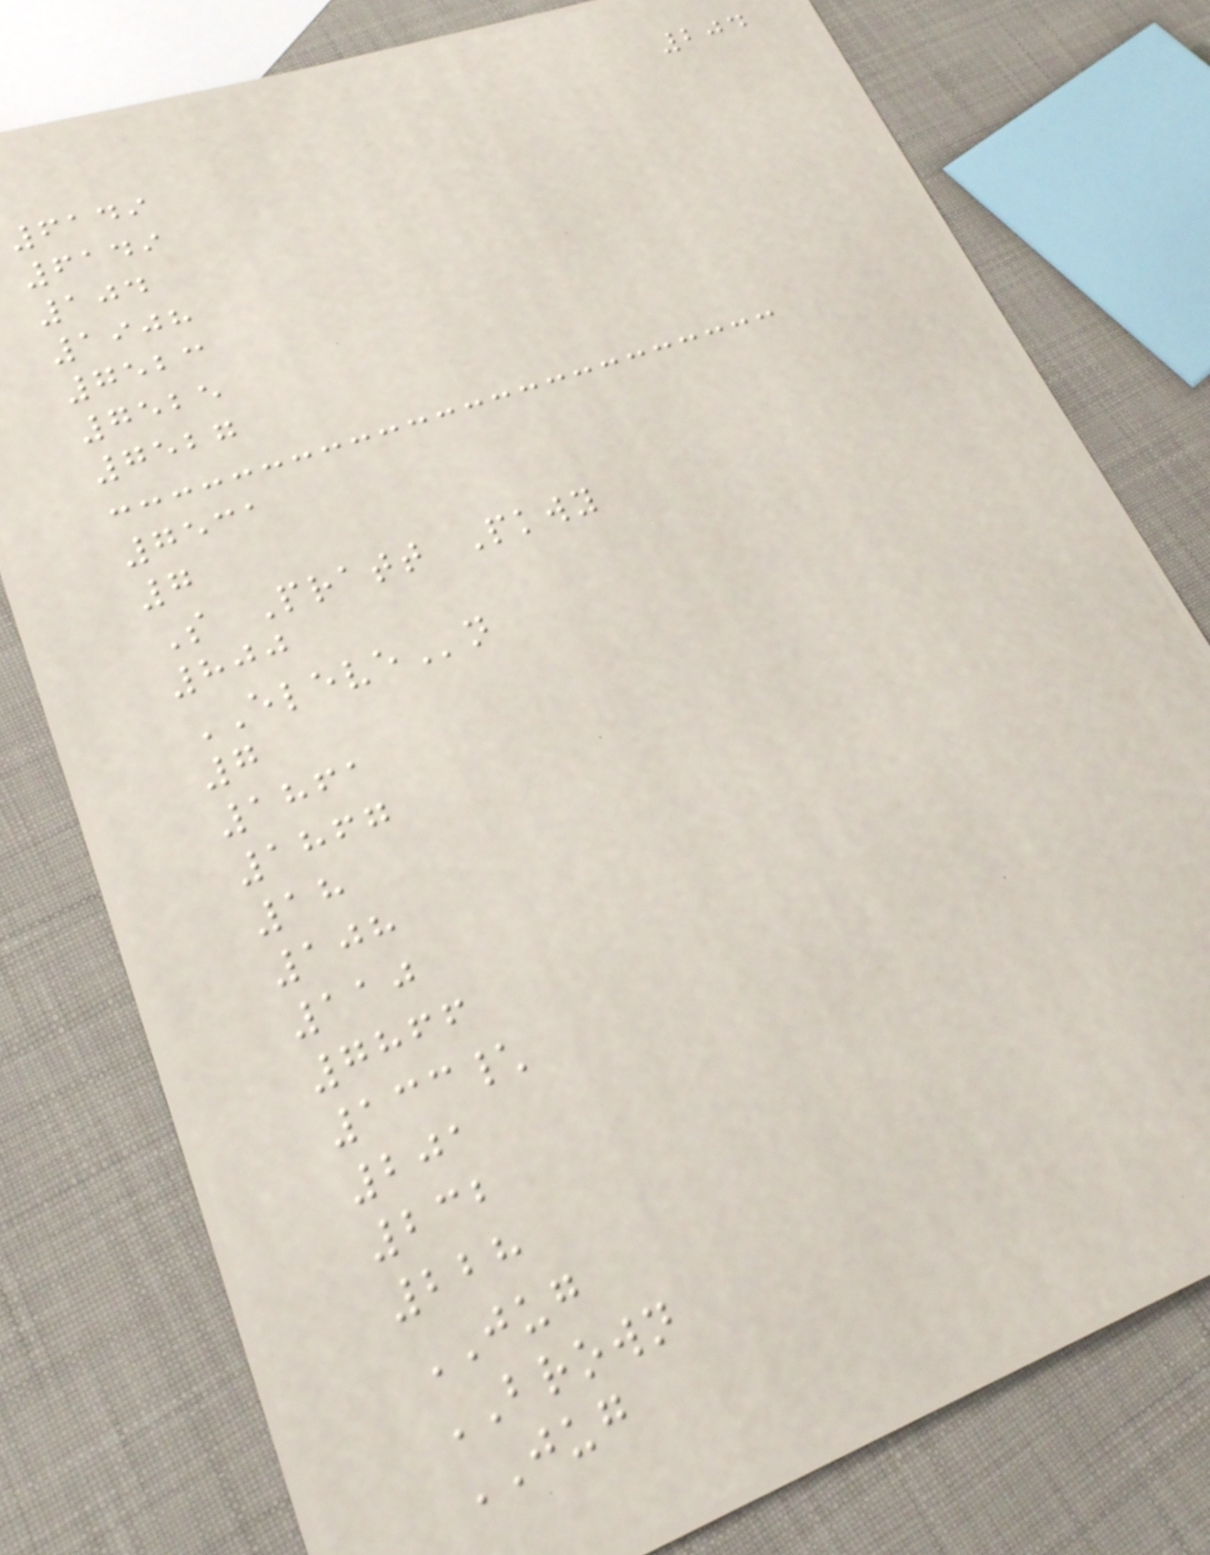204
6149
6149
104
1908
7523
7525
7527
7531
7
S Pratt Pkwy
800
ELEVEn
7
1861
1867
18
108
110
7866
133\
201
232
228
JUG
BROWN
JUG
